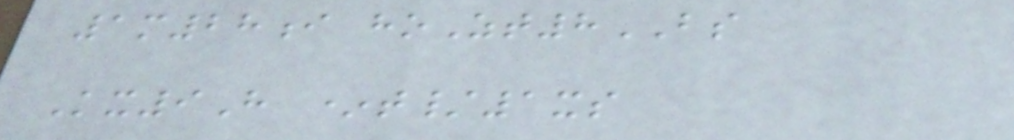1m28i hoZt8BS
Kx9H *t/1xs
